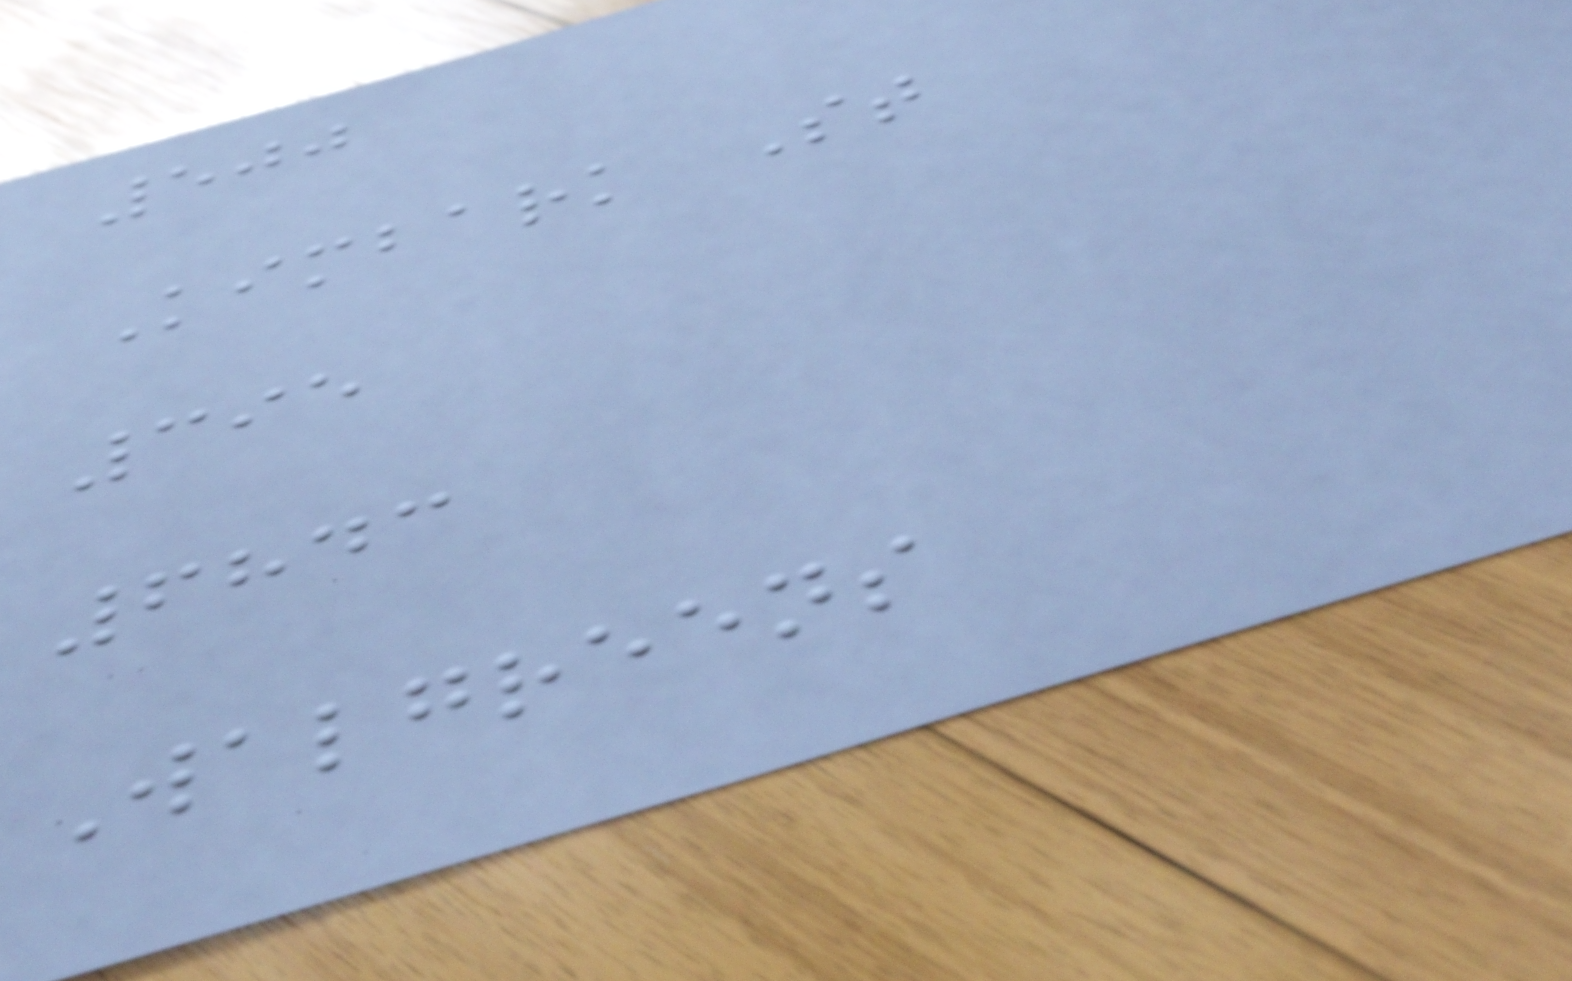500
Kimbark St
395
6843
Walgreens
